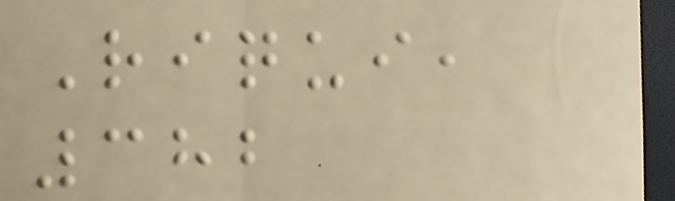Riqui,
382
